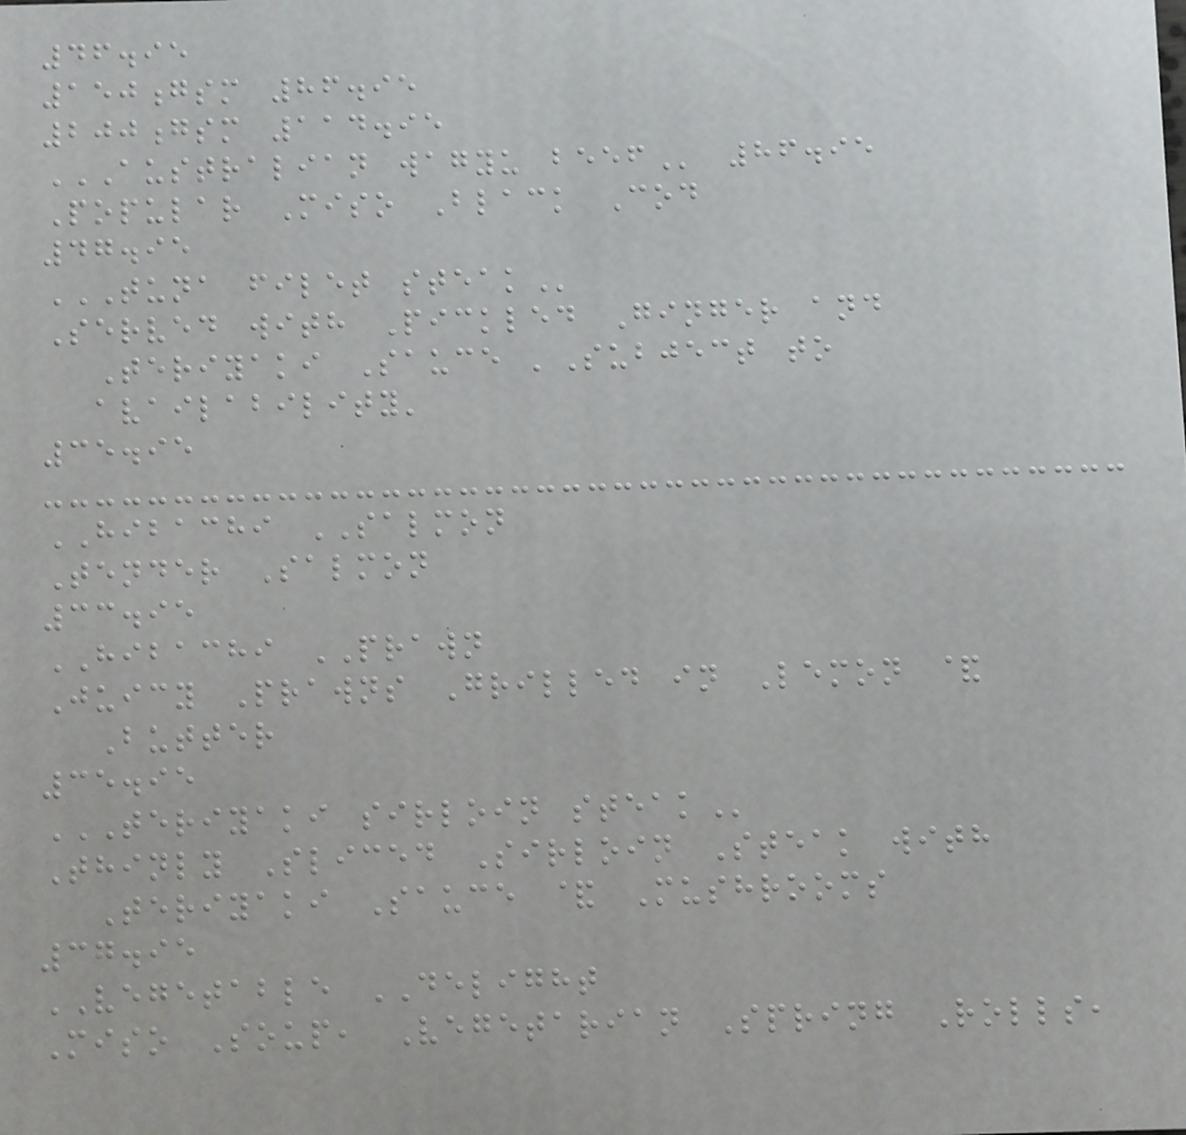46.95
150gsm 86.95
200gsm 114.95
AUSTRALIAN WAGYU BEEF 86.95
Popular Miso Black Cod
47.95
TUNA FILET STEAK
Served with Pickled Ginger and
Teriyaki Sauce 'Subject to
availability'
35.95
HIBACHI SALMON
Tender Salmon
33.95
HIBACHI PRAWN
Juicy Prawns Grilled in Lemon &
Butter
35.95
TERIYAKI SIRLOIN STEAK
Thinly Sliced Sirloin Steak with
Teriyaki Sauce & Mushrooms
37.95
VEGETABLE DELIGHT
Miso Soup, Vegetarian Spring Rolls,
